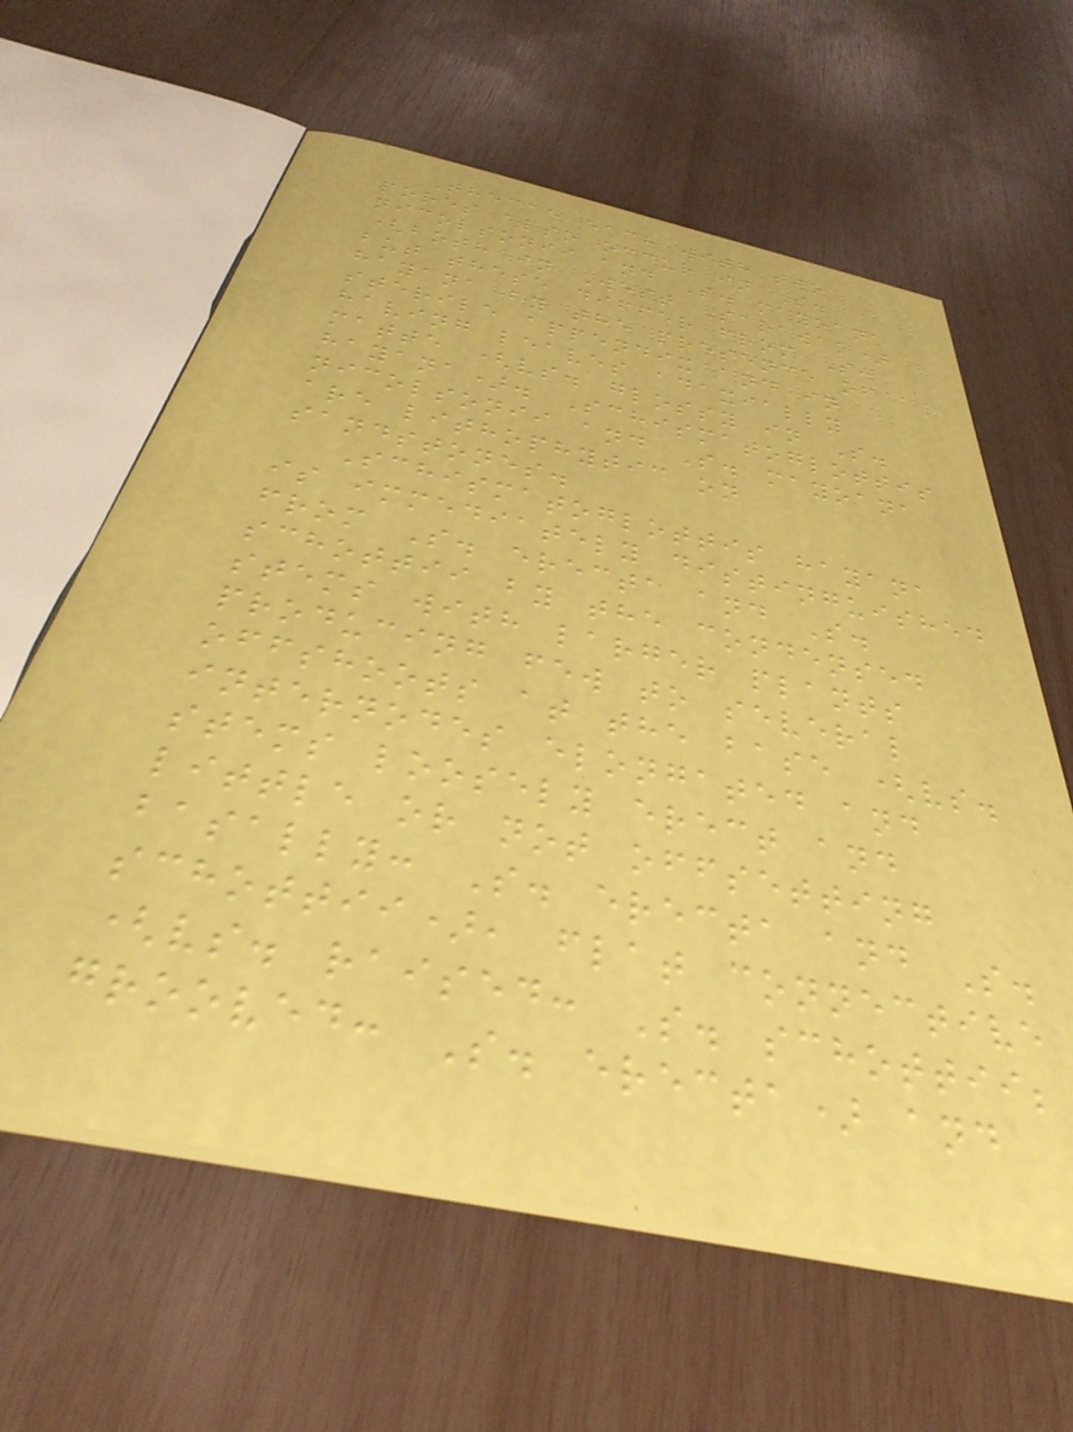Thecae each with two
pores also occur in S.
nicolsonii and S. mayoana
(both in West Sarawak)
but these differ from S.
hayana by the presence of a
sterile appendix and in
having leaves adaxially
matte (vs. glossy in S.
hayana). Schismatoglottis
nicolsonii and S. mayoana
are lithophytic on
sandstones.
Schismatoglottis hayana
is immediately distinguished
from S. erecta and S.
schottii by the condensed
stems with larger plants
producing few to several
offshoots at the base (vs.
internodes elongated and
stems loosely erect and
little or not offsetting
basally: S. erecta and S.
schottii), flat connective
(vs. raised: S. schottii;
grooved: S. erecta) and
